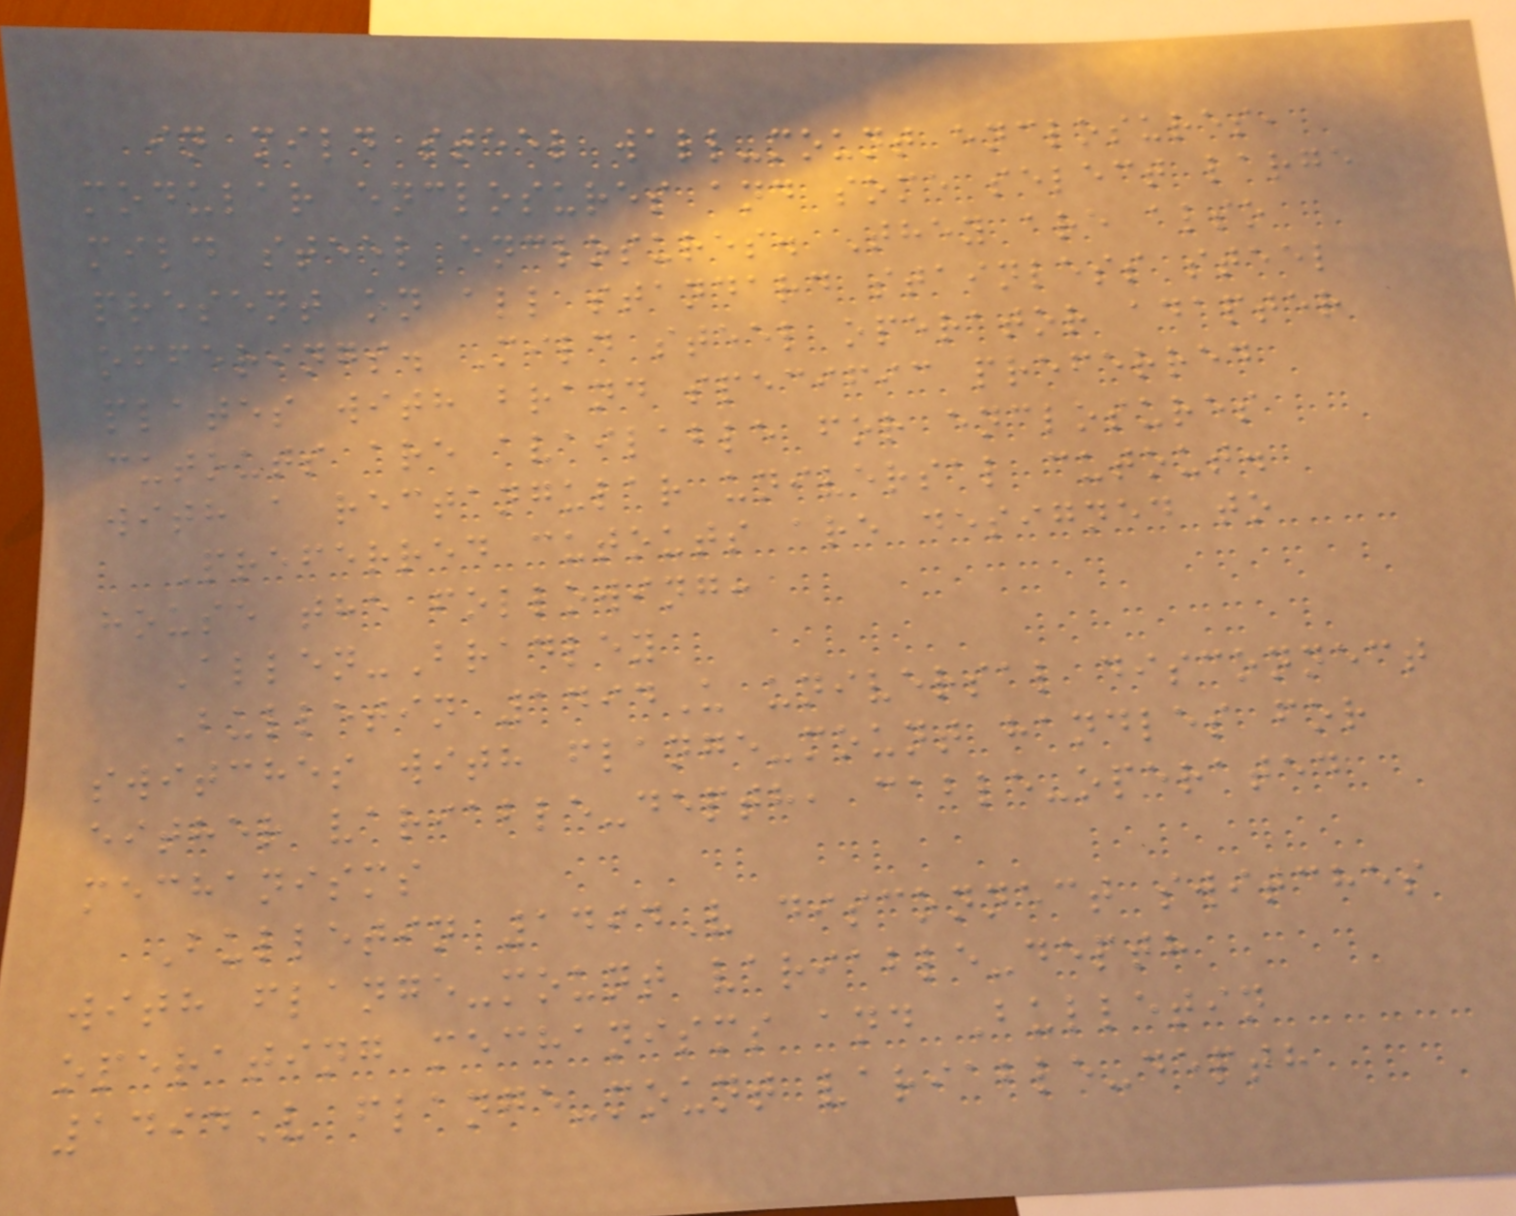in mild steel wall-mount enclosures,
modular enclosures and some select large
mild steel enclosures. They are also
present on all standard stainless steel
offerings. Mild steel operator adapter
plates with brand specific preferred
cutouts are available for enclosures
with a rectangular universal cutout.
Preferred cutouts are designed to
house the following:
Allen-Bradley
Bulletin 1494U universal disconnect
switches with flange-mount handles for
either variable-depth, cable-operated
mechanisms
Bulletin 1494V disconnect switches
with flange-mount variable-depth
operating mechanisms and Bulletin
1494V flange-mount variable-depth
